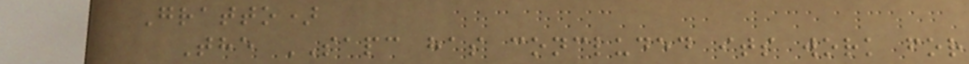Gratto)
The SAPC has concluded its work for
